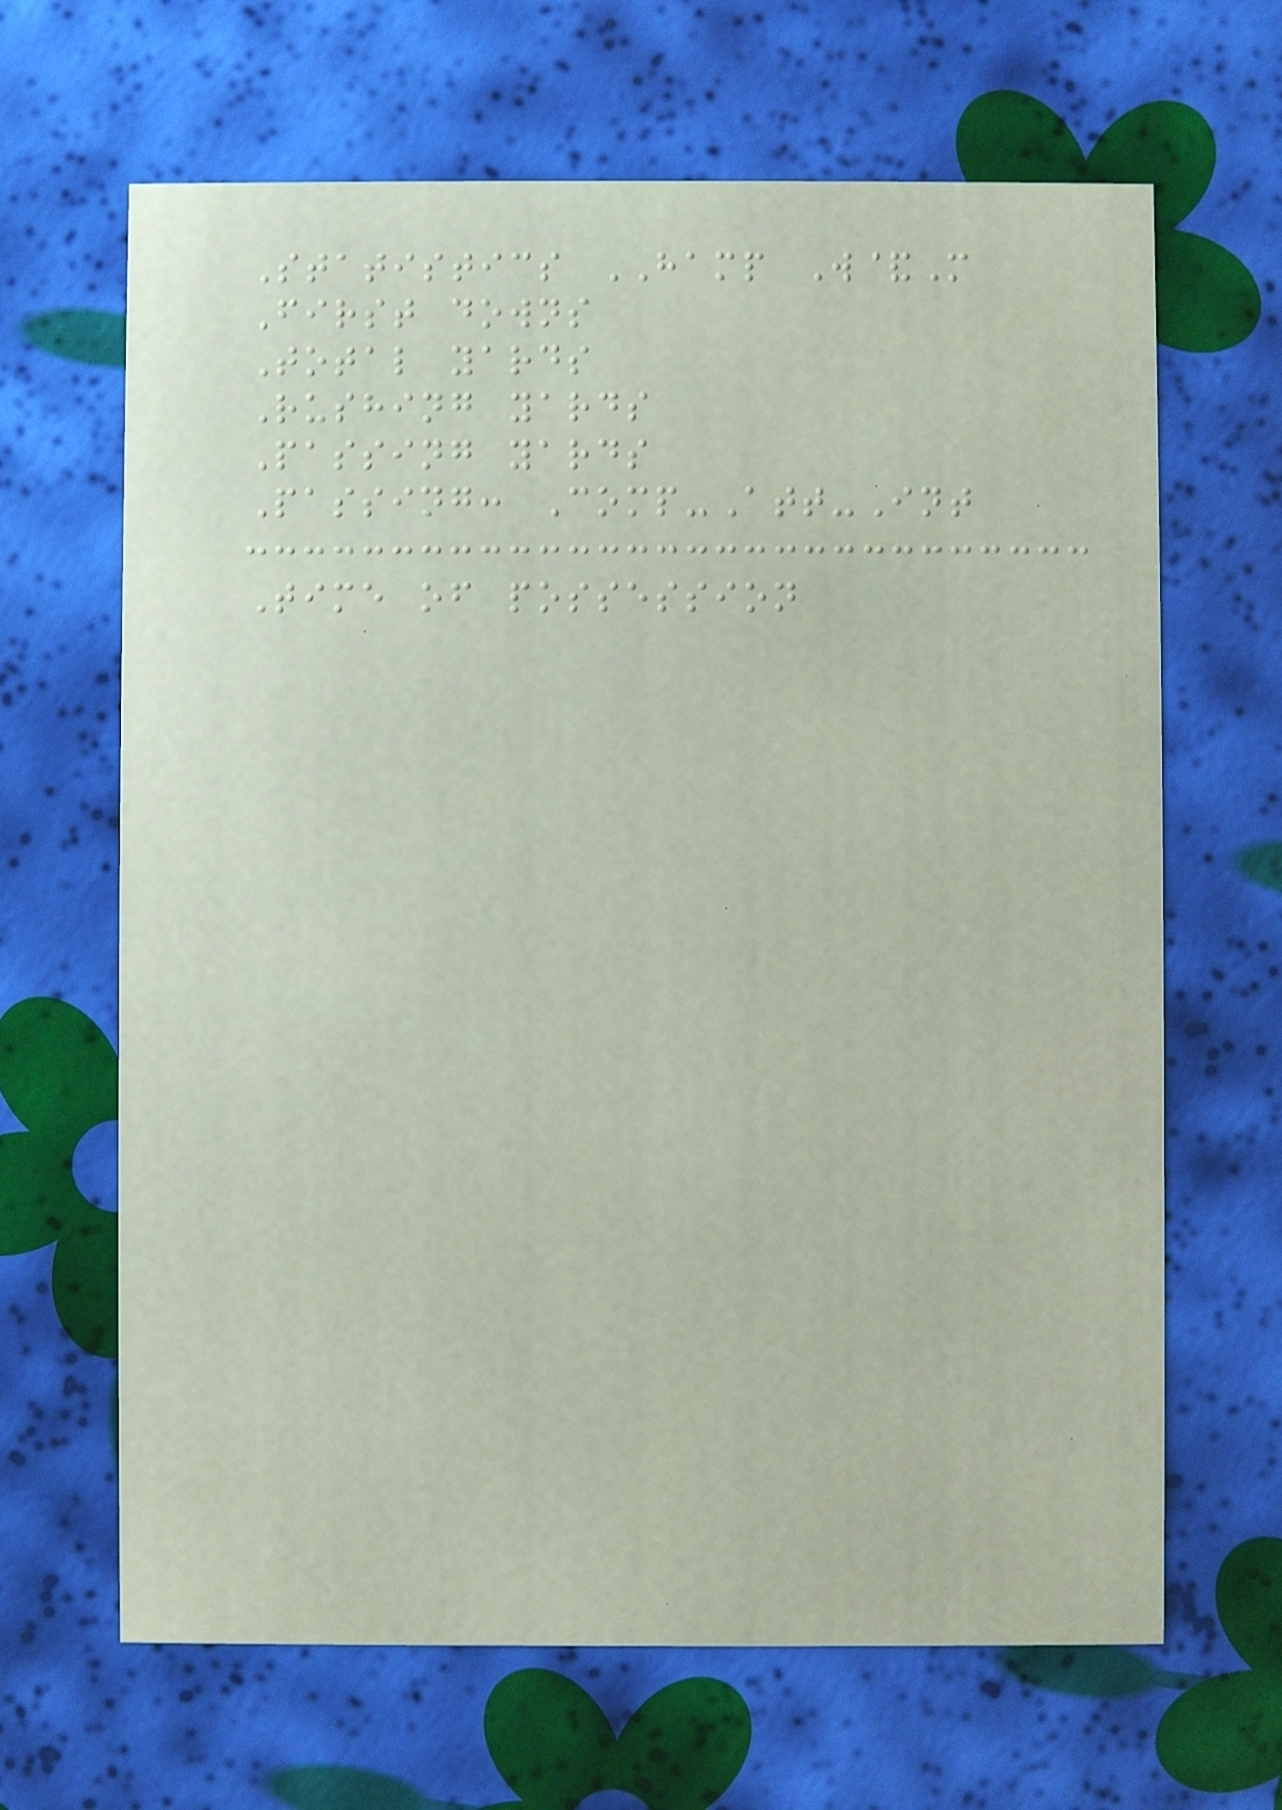Statistics HAMP W&M
First downs
Total yards
Rushing yards
Passing yards
Passing: Comp-Att-Int
Time of possession
